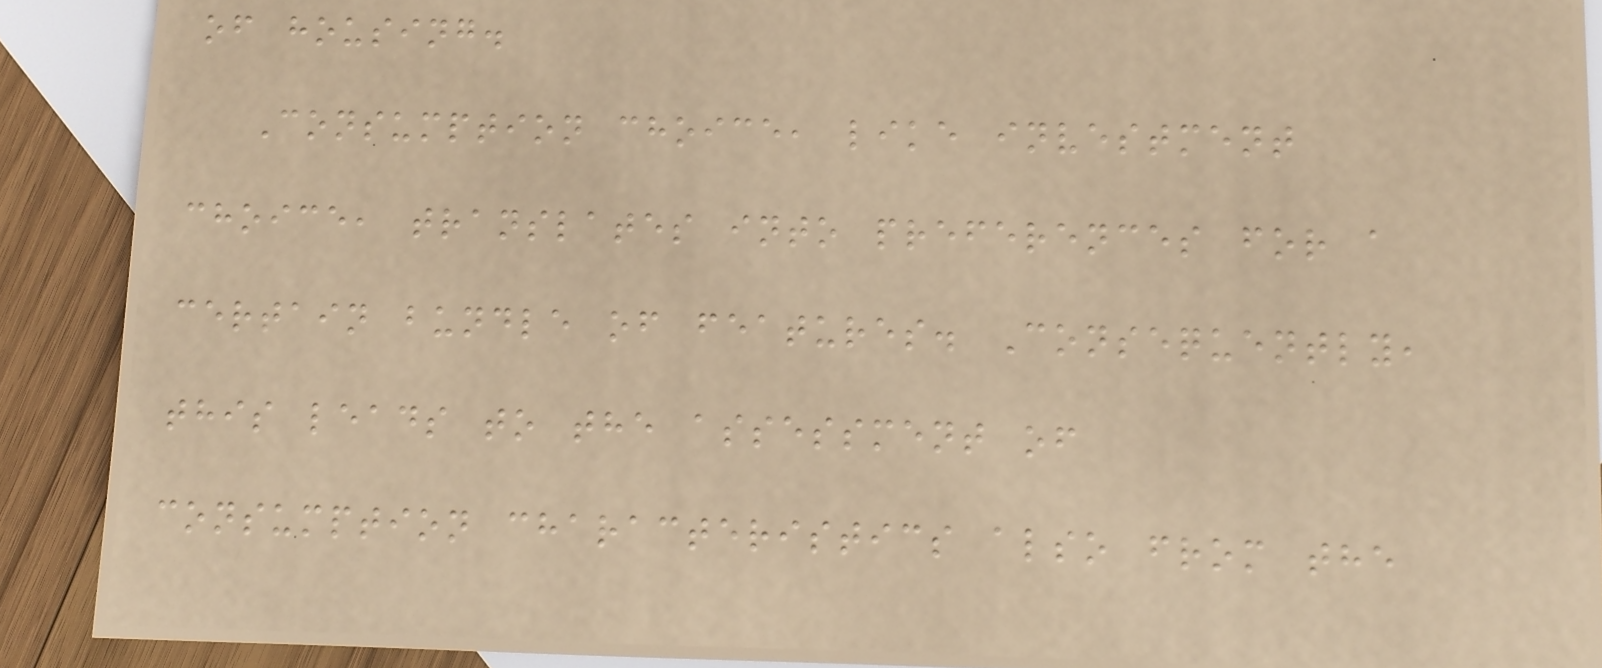of housing.
Consumption choice, like investment
choice, translates into preferences for a
certain bundle of features. Consequently,
this leads to the assessment of
consumption characteristics also from the
